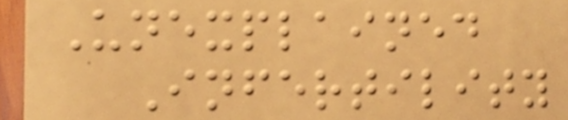Unexplained
Infertility
